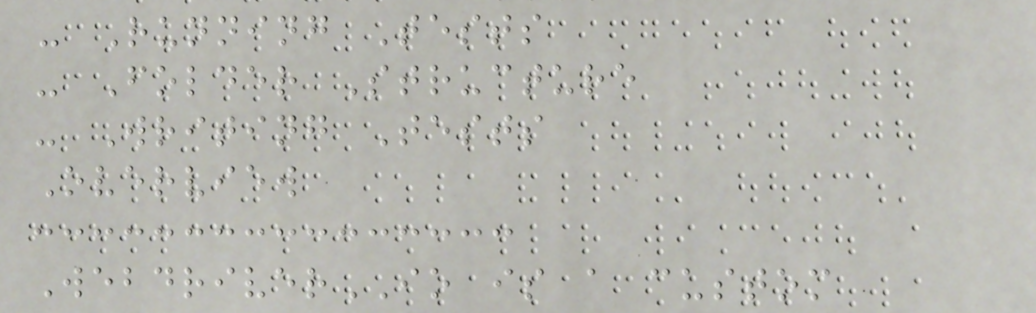- Running Tests
- Folder Structure
- Writing Tests
Overview
WebdriverIO is a custom
